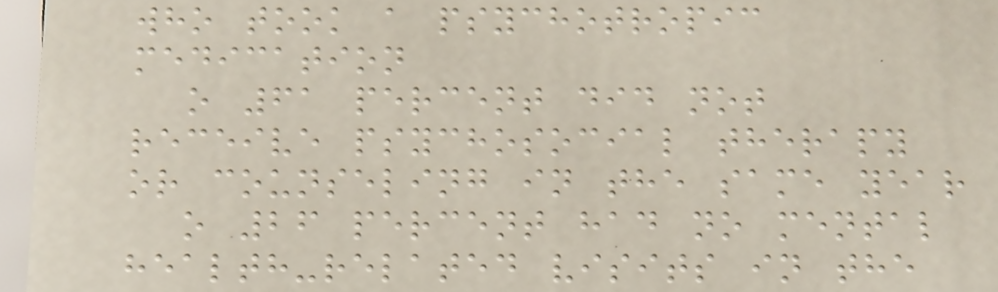who took a psychotropic
medication
o 61 percent did not
receive psychosocial therapy
or counseling in the same year
o 26 percent had no mental
health-related visits in the
